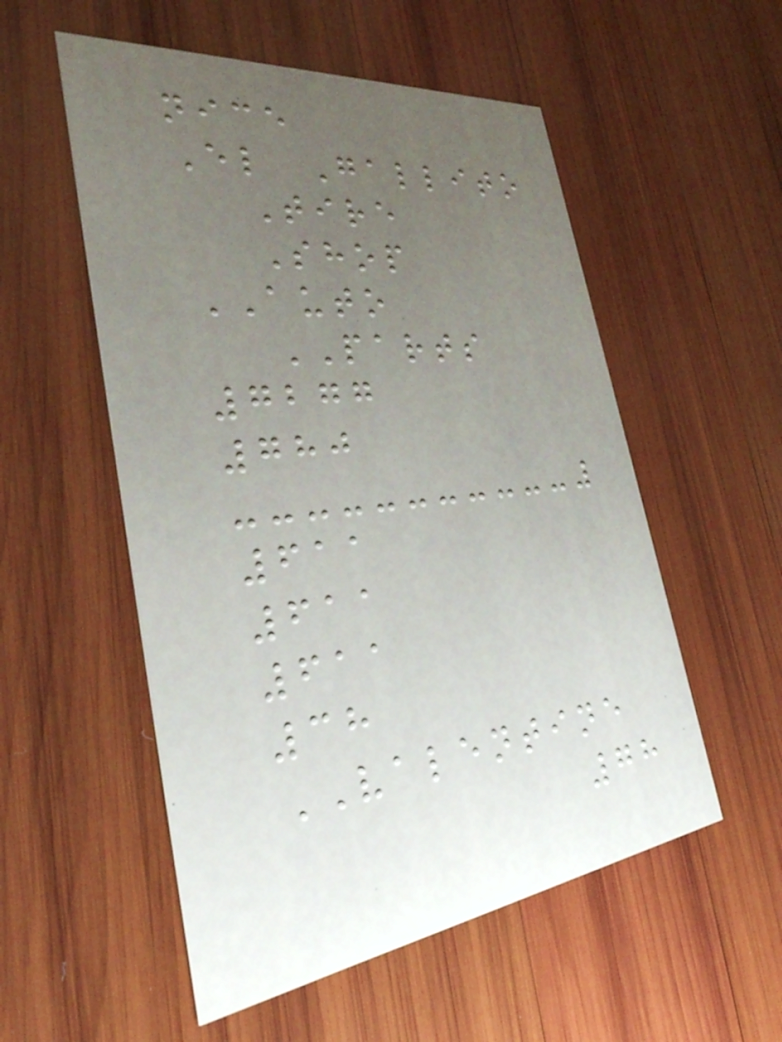nice
El Gallito
Tire
Shop
AUTO
PARTS
7277
780
611
611
611
38
VALENTINE
78
